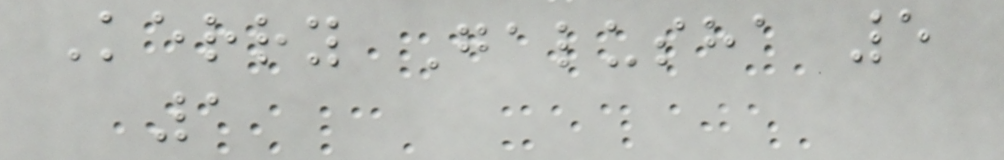Kerry Galusha 5
1
